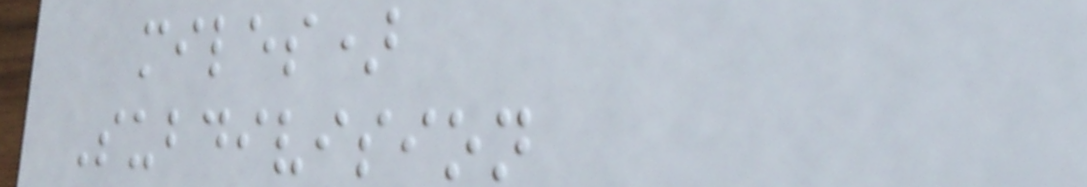miles)
Subdivision
